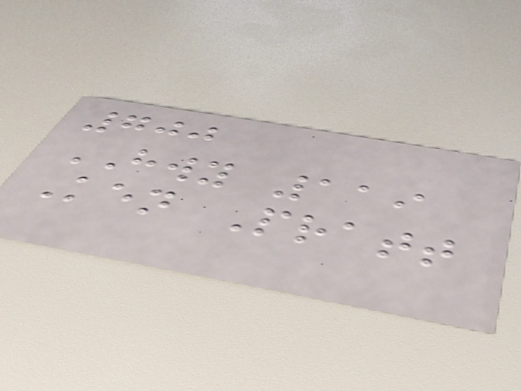700
HWY 119
Ken Pratt
